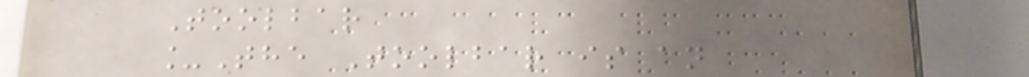Toolbar
_The Toolbar is an
